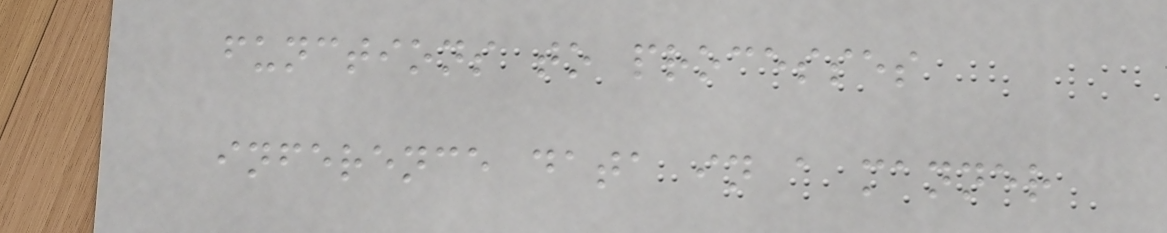functions to processes
inference data in a manner
